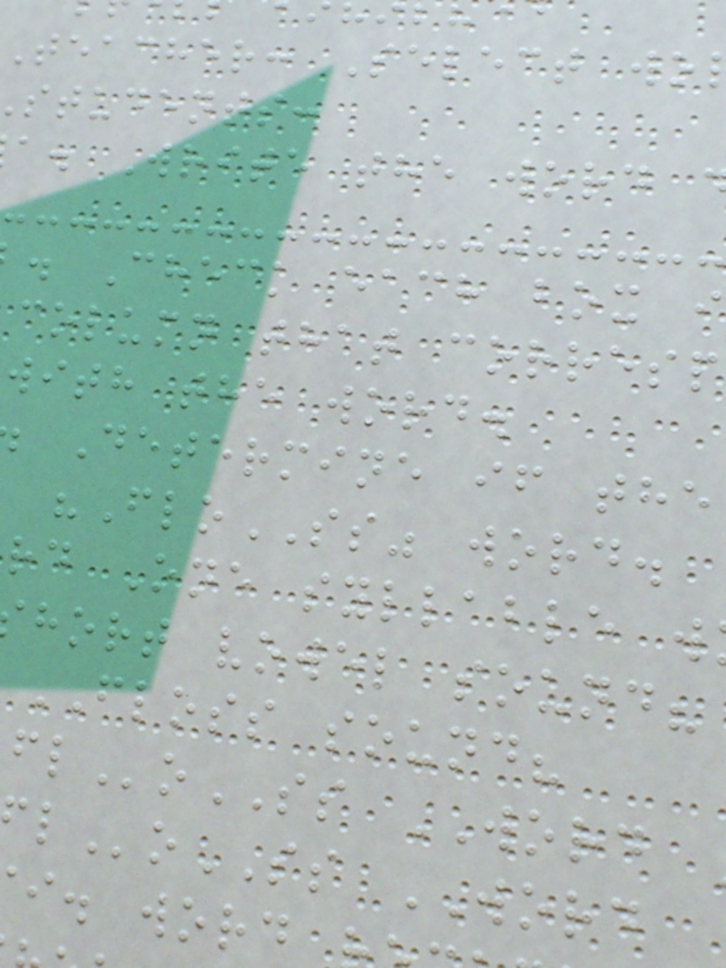Teacher: Select wo
students:
a. Write the word
. Check each box i
column that corresp
with the word.
Determine if the
"FloSS" word.
rd One syllable w
hort vowel sound?
FLOSS sound?
oSS WORD
oSS WORD
i. word
